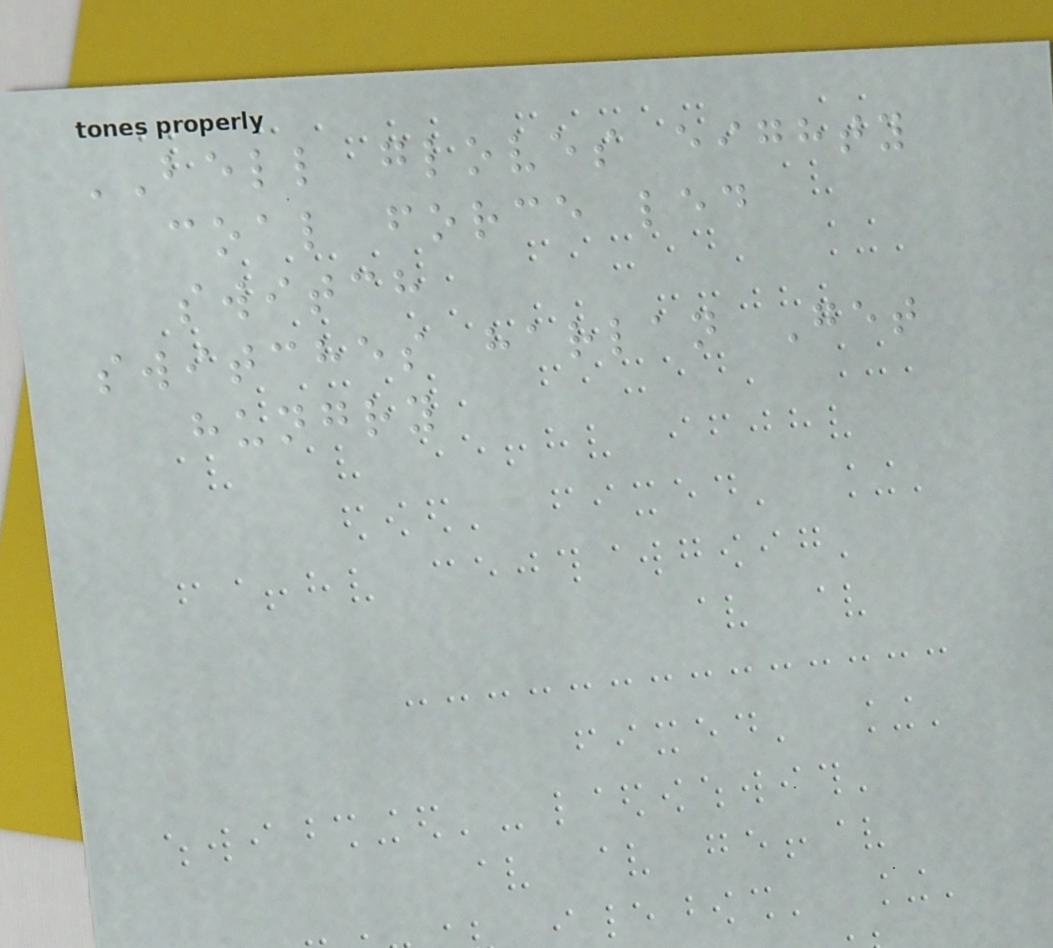BELL gloves eighty
coal force led
switch
switches harlan Get
hungry
